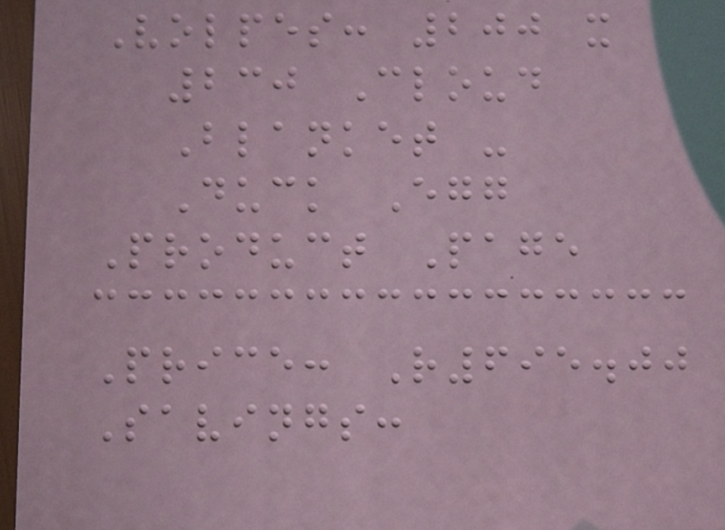Volpes: 200 x
230 Cloud
Blanket -
Duck Egg
Product Page
Price: R695.00
Savings:
